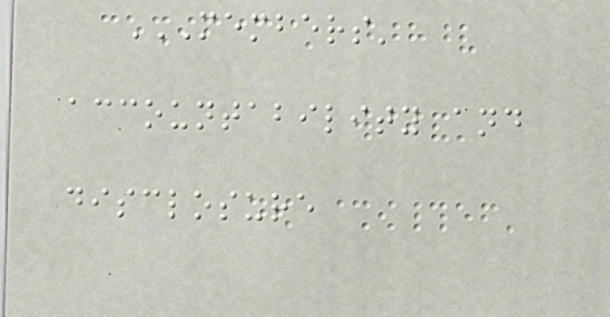MEMBERS'
ACCOUNTABILITY AND
DISCLOSURE
